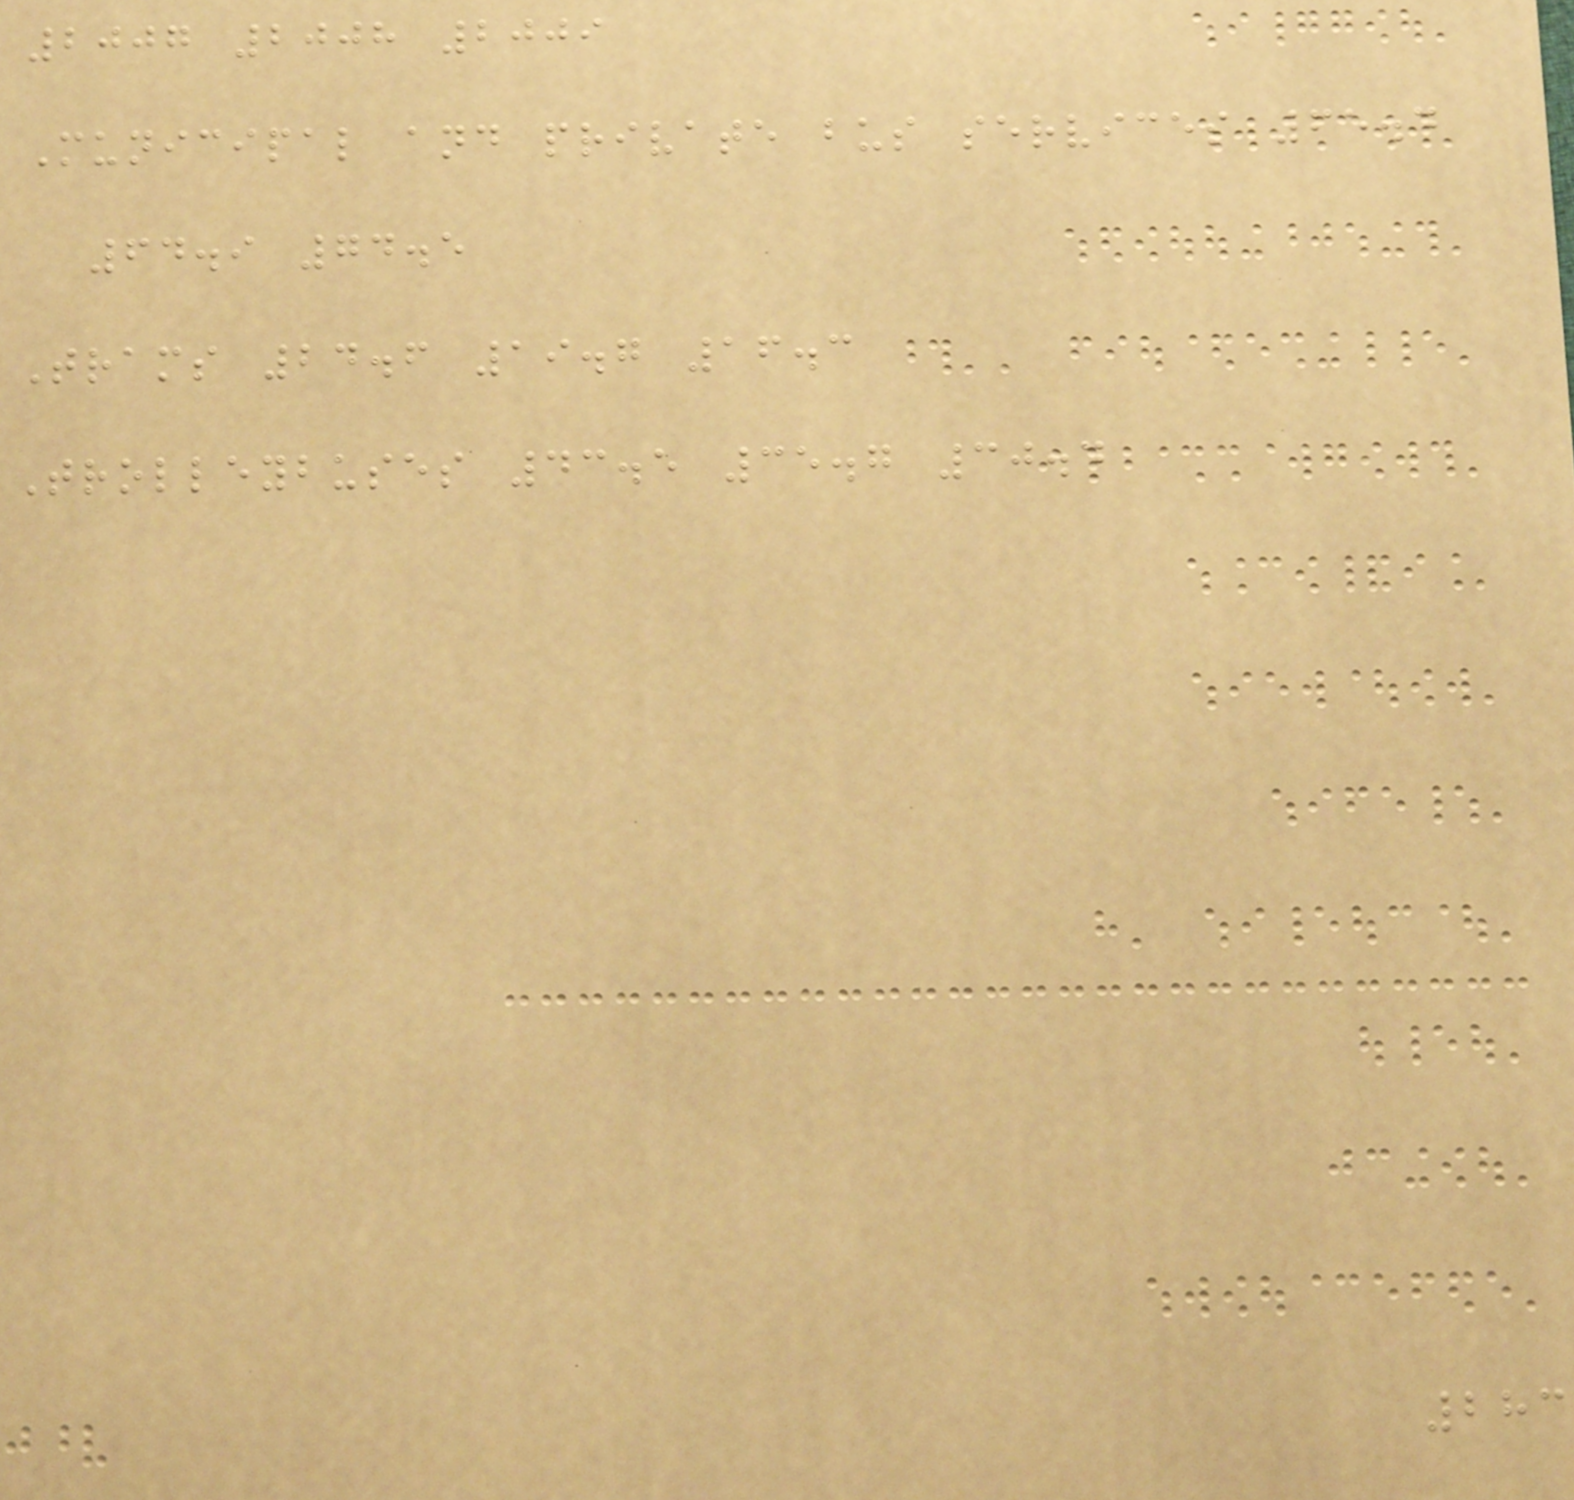2007 2008 2009
Municipal and private bus services 65.4
64.9 74.5
Trams 24.6 19.7 16.3
Trolleybuses 43.5 35.7 30.4
283
